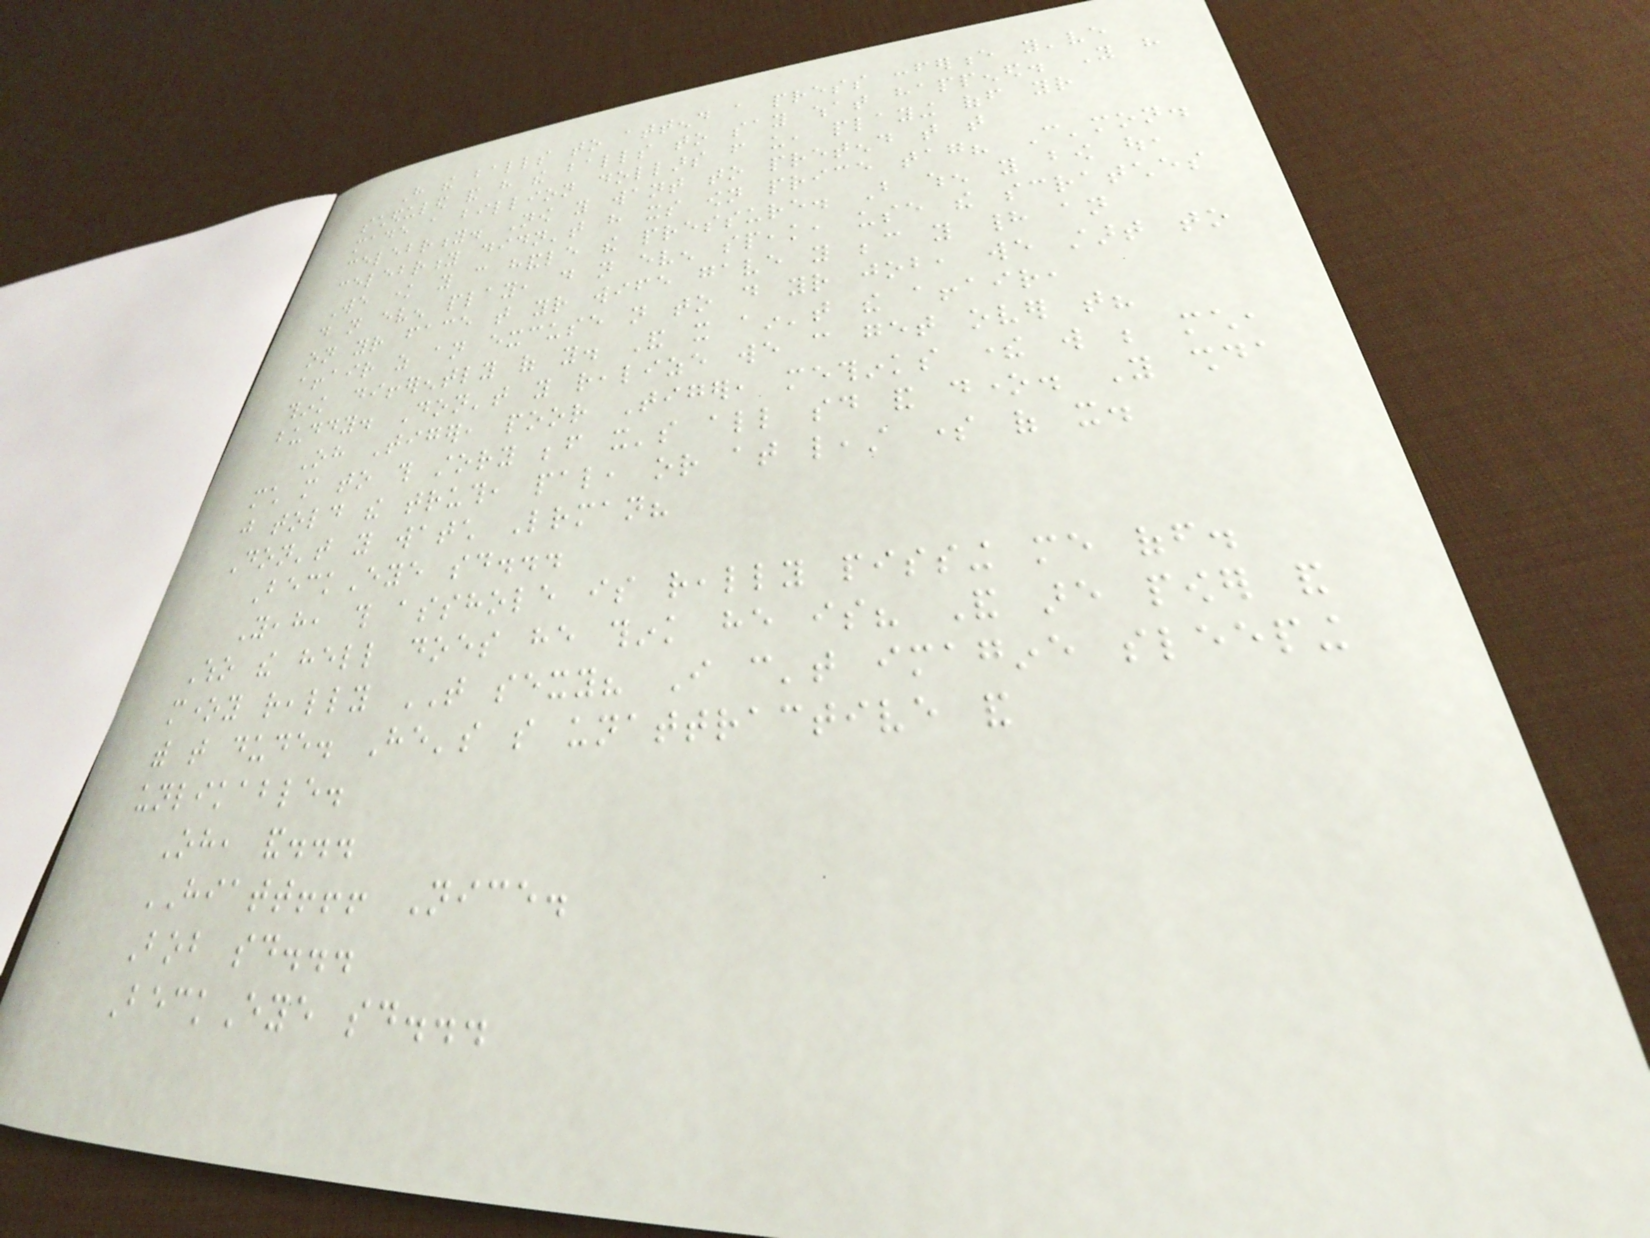Have the balls to attend a press conference you've
scheduled and have the balls to say what happened. You have
made a billion dollars from us, playing off your
celebrity. Now you want to pretend that that
celebrity didn't have its own price tag? C'mon.
We know you can handle the pressure. But when you bow out,
do not even play, do not even speak, use the scratches
on your face that your wife gave you because you had an
affair as an excuse not to do your job, we start to
think differently of you. And it ain't the affair,
buddy. Don't you realize we can get over that?
Oh Tiger, poor Tiger, methinks there will be much,
much more to this story before it's all said and done. You shoulda
just told the truth, pal, or at least some of it.
Don't you watch Letterman?
BeckEye said...
Yeah, this asshole is really pissing me off.
Who the hell does he think he is? And are power and
money really THAT sexy? I can't imagine sleeping
with that dude. He's so unattractive and
unlikable.
Oh, and...
HIATT!!! Nice.
Bob said...
BeckEye said...
